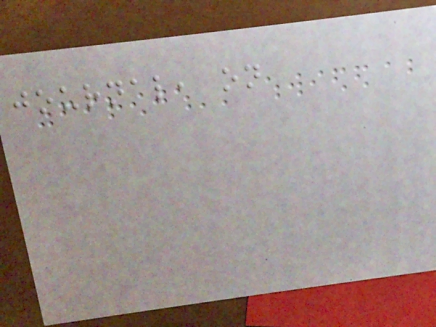journal, on
